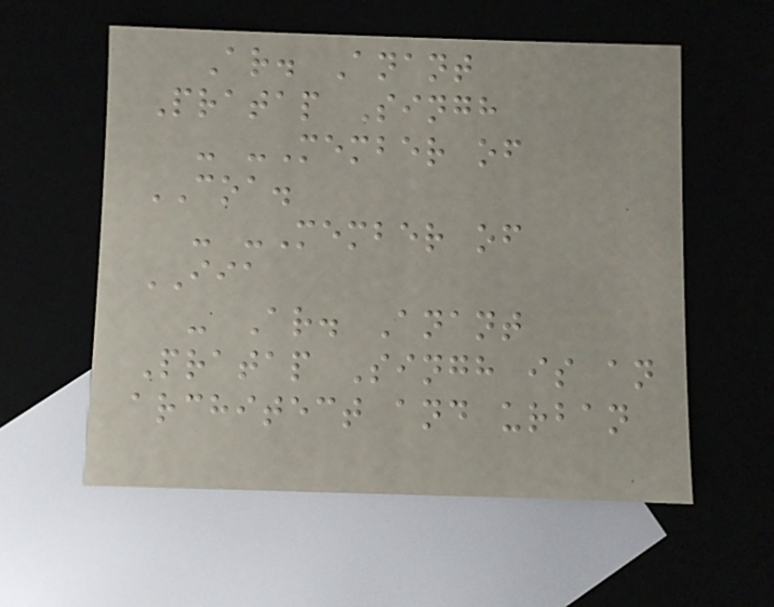Ar. Anant
Pratap Singh
- -Member of
COA.
- -Member of
IIA
- Ar. Anant
Pratap Singh is an
architect and urban
